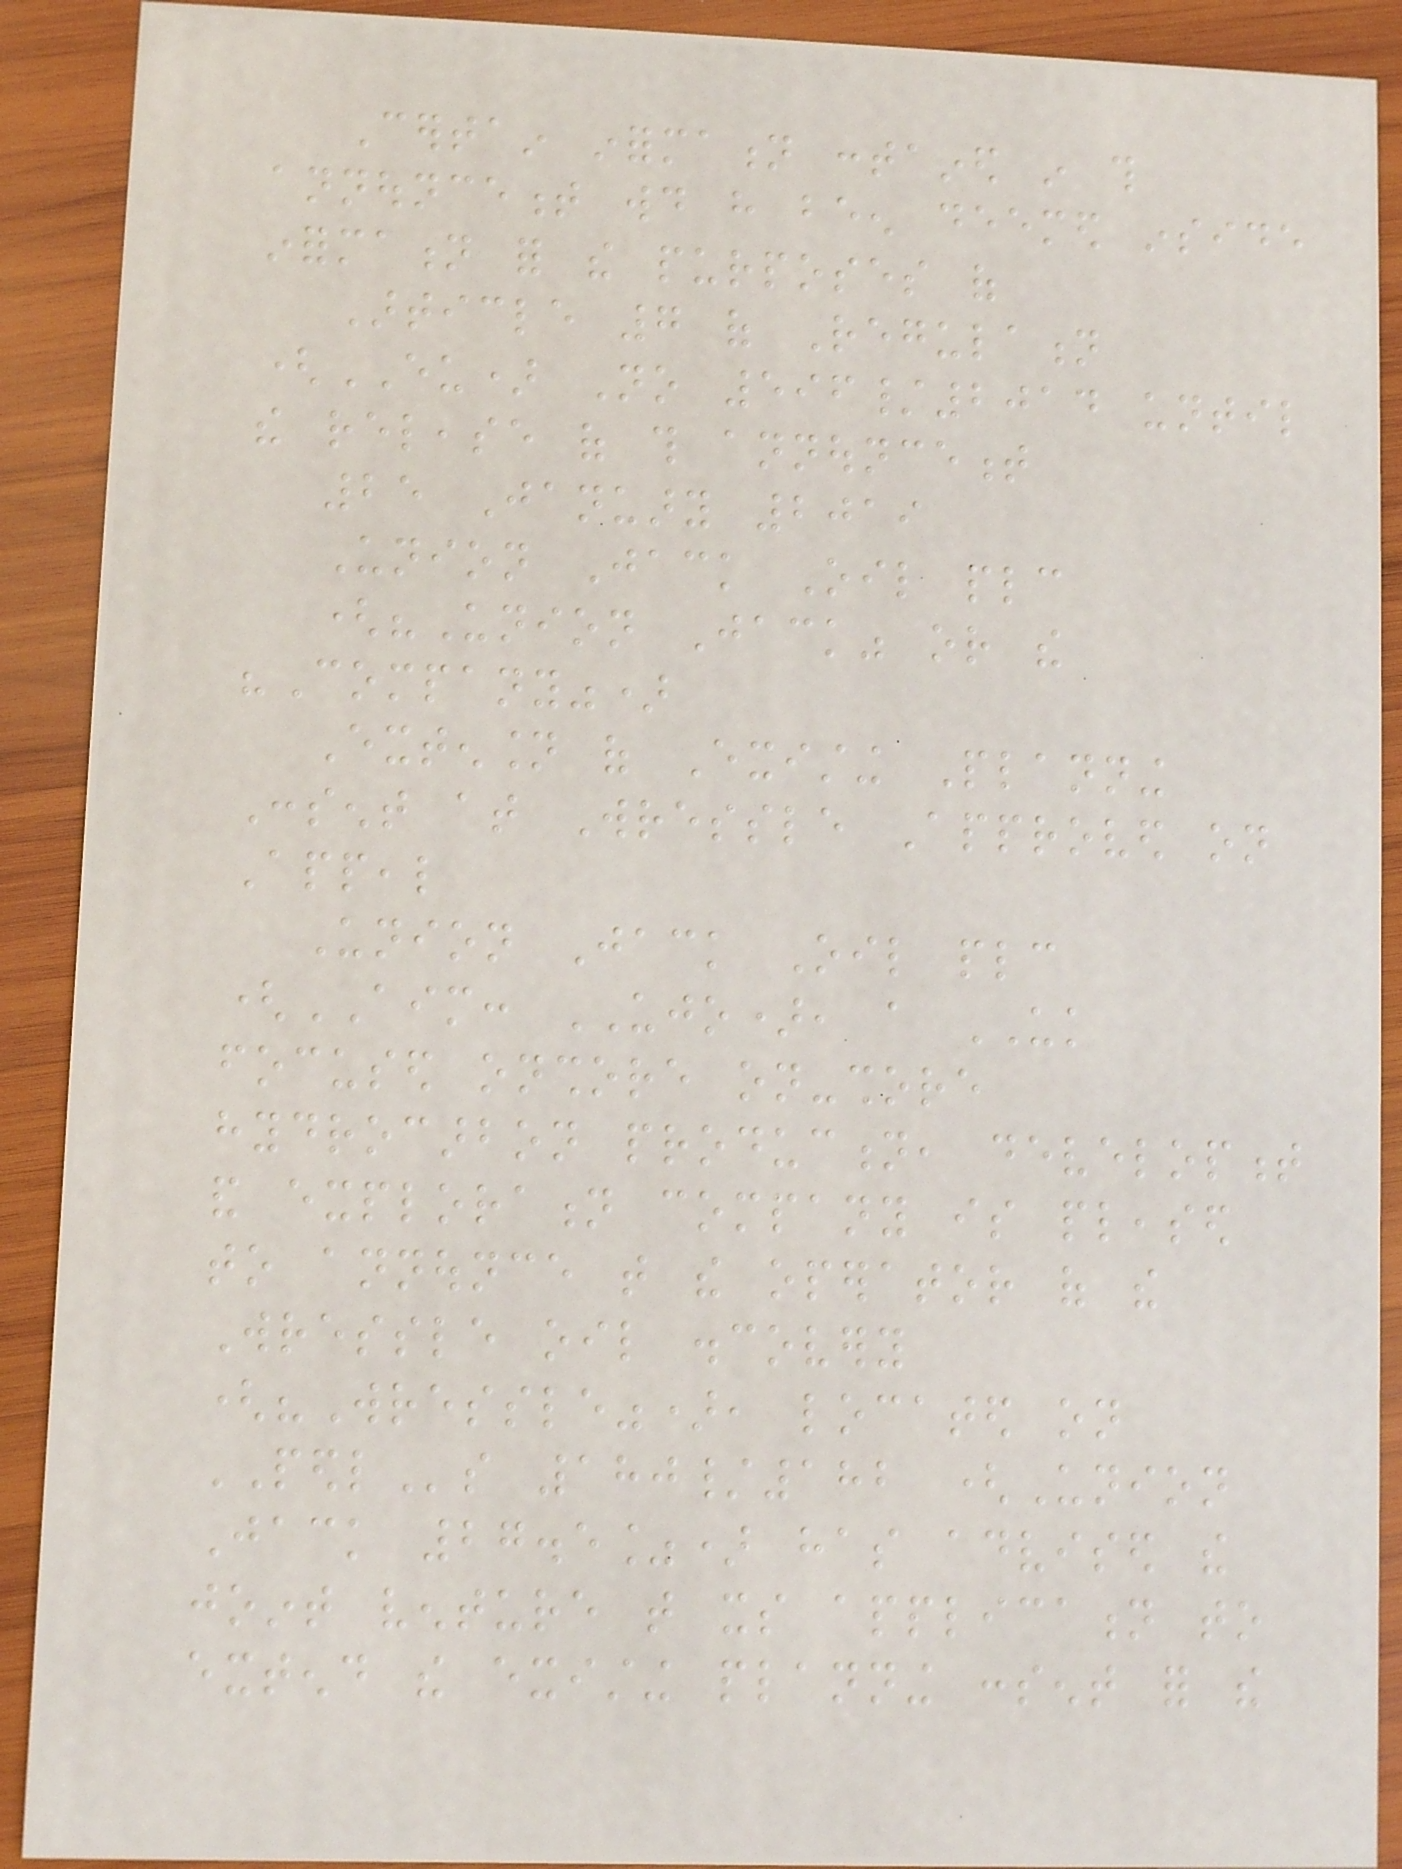Certain information contained in this
announcement would have been deemed inside
information for the purposes of
Article 7 of Regulation
(EU) No 596/2014 until
the release of this announcement
25 January 2019
Union Jack Oil plc
("Union Jack" or the
"Company")
Extension of Existing Planning
Consent at Wressle Approved on
Appeal
Union Jack Oil plc
(AIM: UJO), a UK
focused onshore on-shore
hydrocarbon production, development
and exploration company is pleased
to announce that the operator of the
Wressle oil discovery
("Wressle"), located on
PEDLs 180/182 (Union
Jack 27.5%) has advised the
joint venture that its application to
extend the existing planning consent for the
